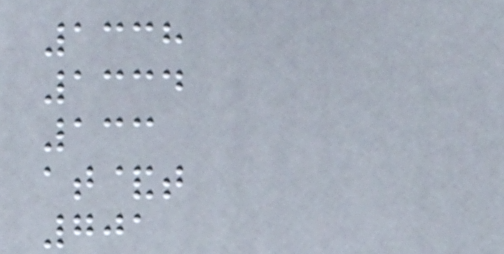1338
1334
133
at&t
701
